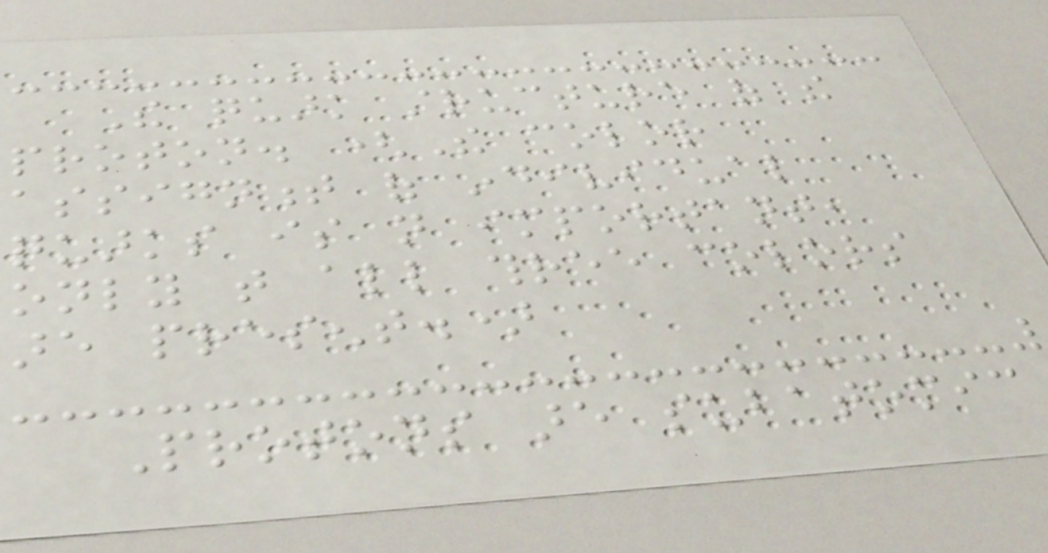The quark structure of the
proton. (The color
assignment of individual
quarks is not important,
only that all three colors
are present.)
Protons are subatomic
